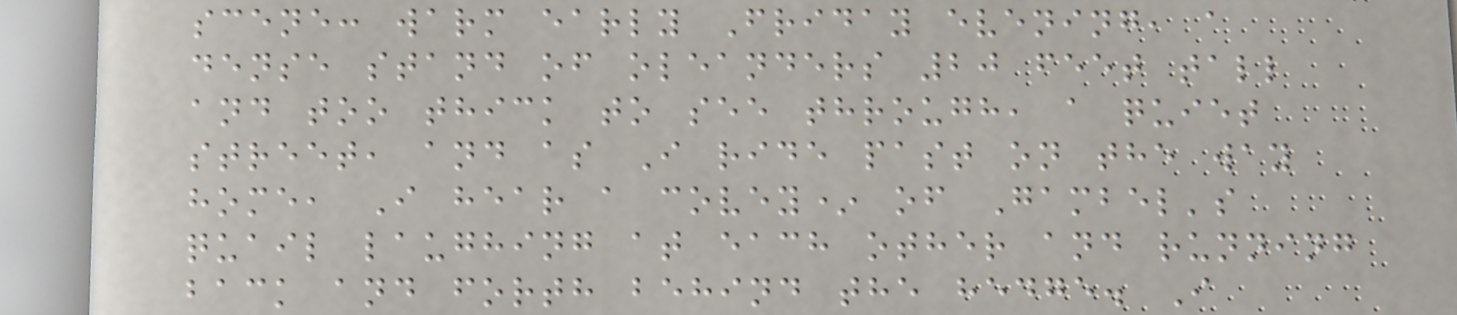scene: warm early Friday evening, a
dense stand of oleanders 20 feet tall
and too thick to see through, a quiet
street, and as I ride past on the way
home, I hear a covey* of Gambel's
quail laughing at each other and running
back and forth behind the hedge. I
